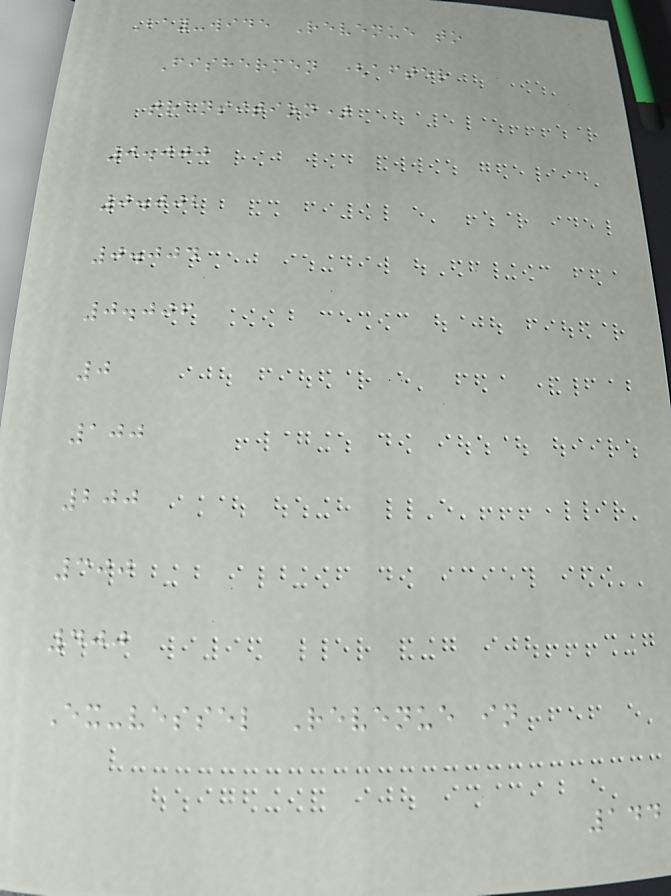Bay-wide Revenue to
Fishermen (after
transition)
0.000
0.002
0.004
0.006
0
100
200
300
400
Ex-vessel Revenue in
144
